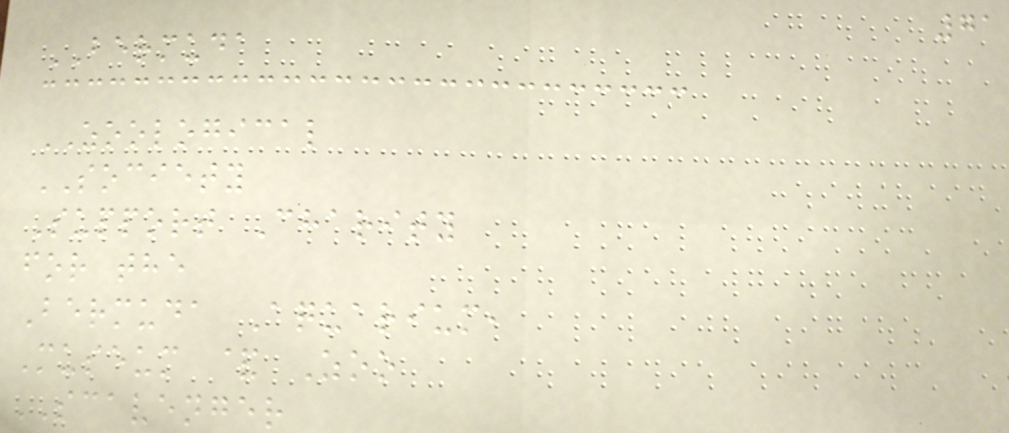71
BERMUDA
ZOOLOGICAL
SOCIETY
Support Charity
for the
Bermuda Aquarium,
Museum & Zoo
SCAVENGER
